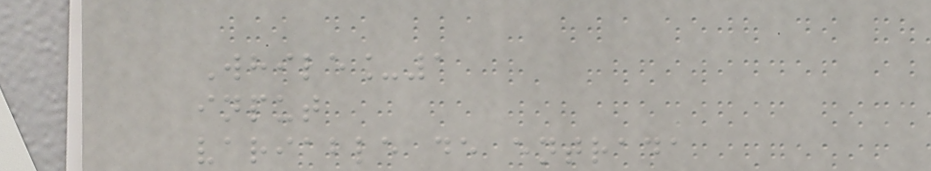While_1
input
variable de entrada
